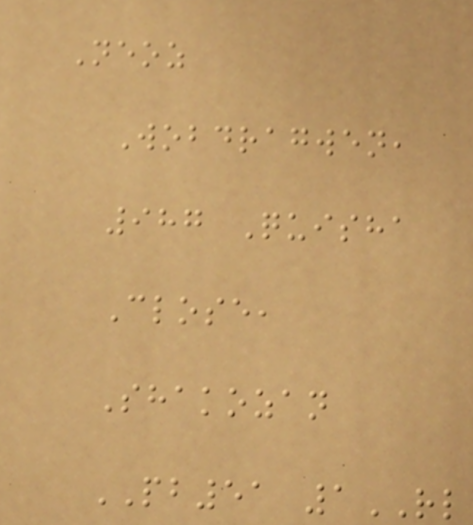Neoz
Wobdragwen,
987 Quisha
Close,
Shakozan
PB51 1RL
